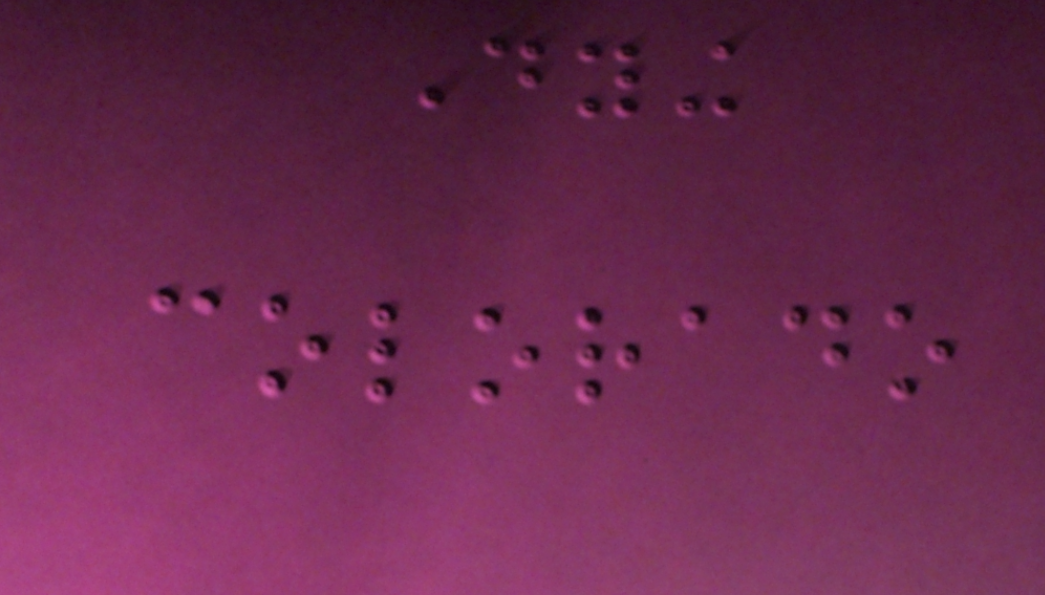Dying
colorado
